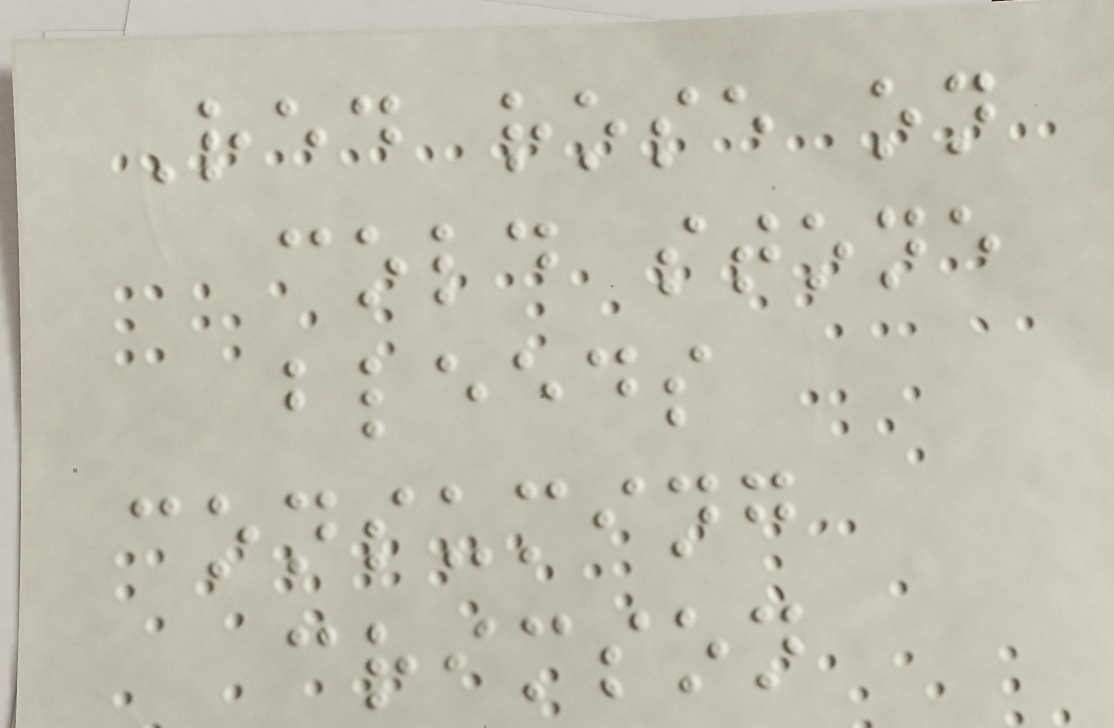Red rose on
cold stone
bleeds
consuming
crimson
